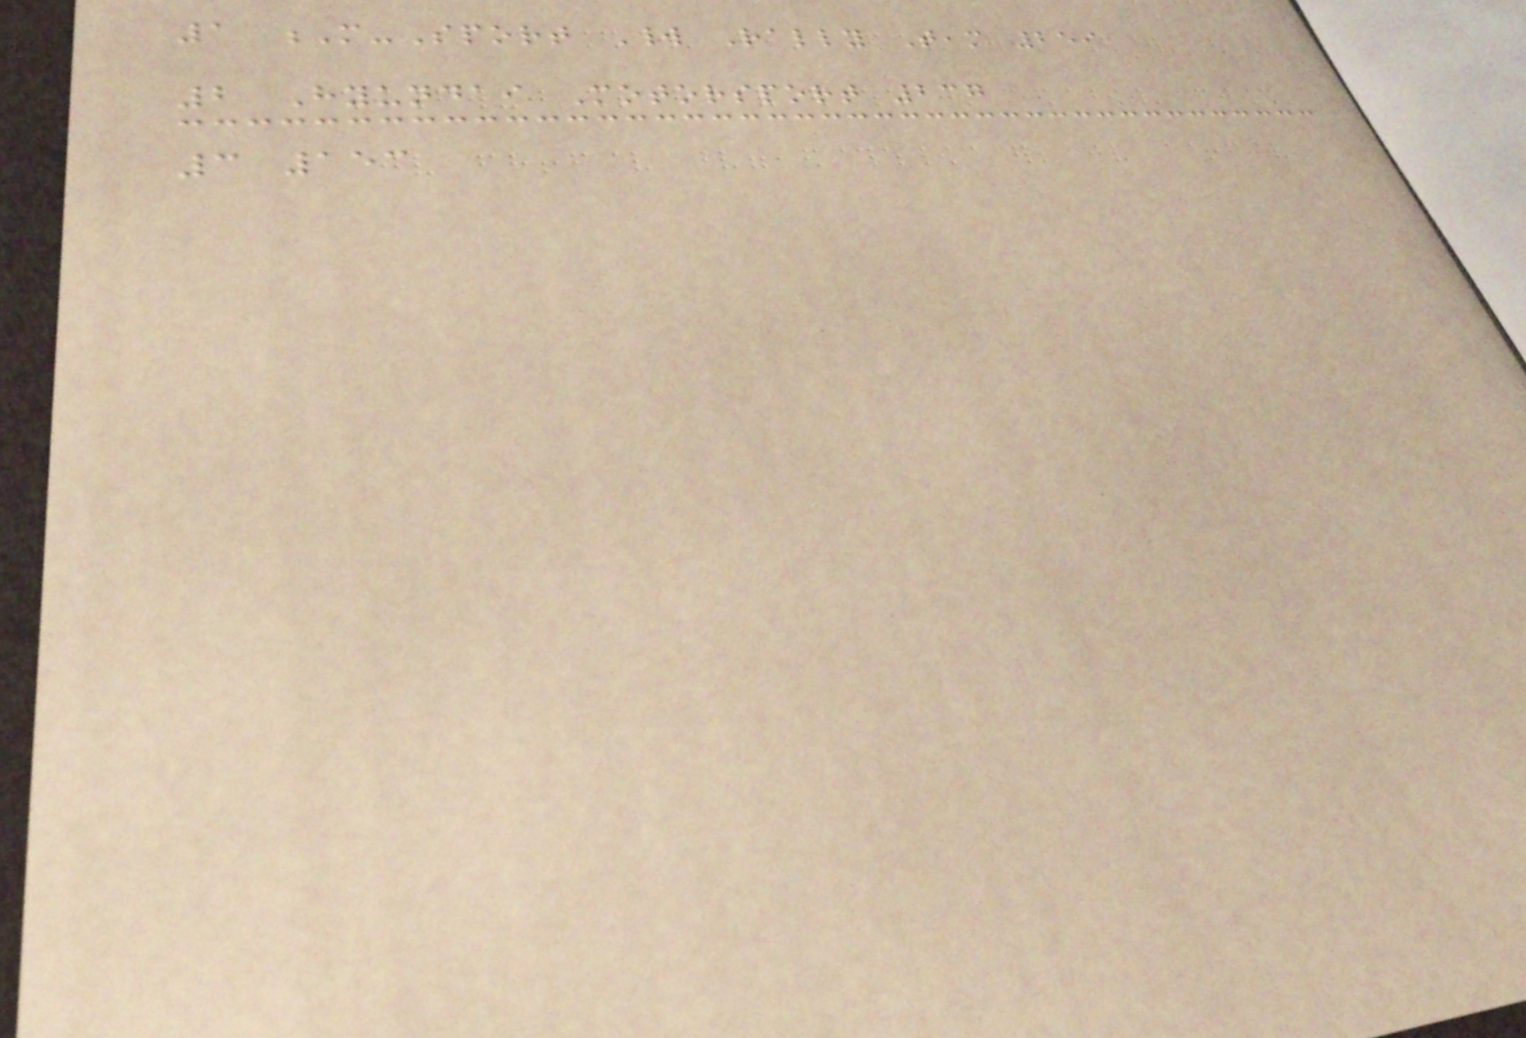1 M-Sport World Rally Team 259
2 Hyundai Motorsport 237
3 153
